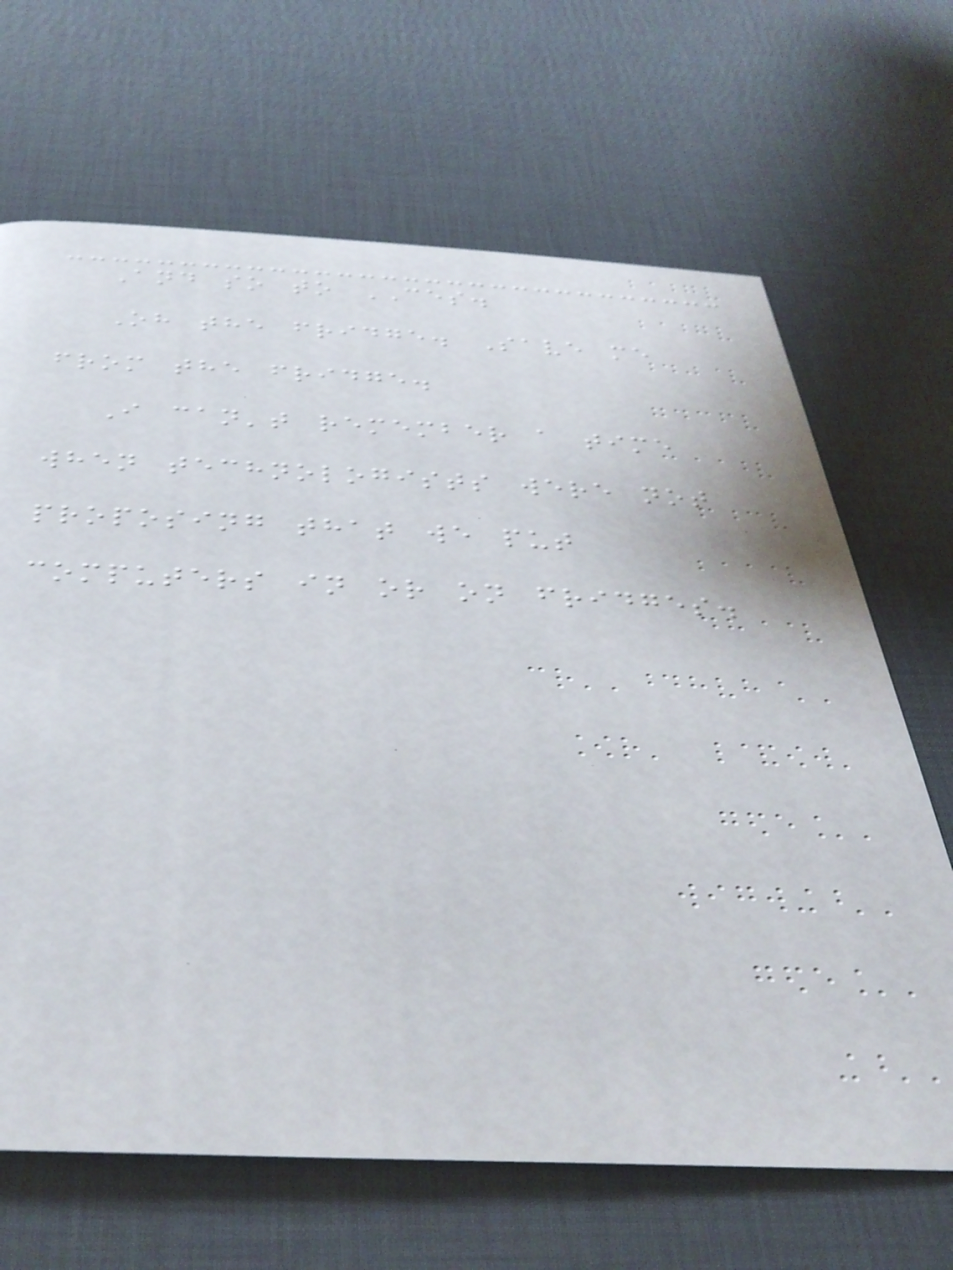And so to CES.
Oh the fridge. Save me
from the fridge.
I can't remember a time
when technologists were not
proposing that we put
computers in or on fridges.
